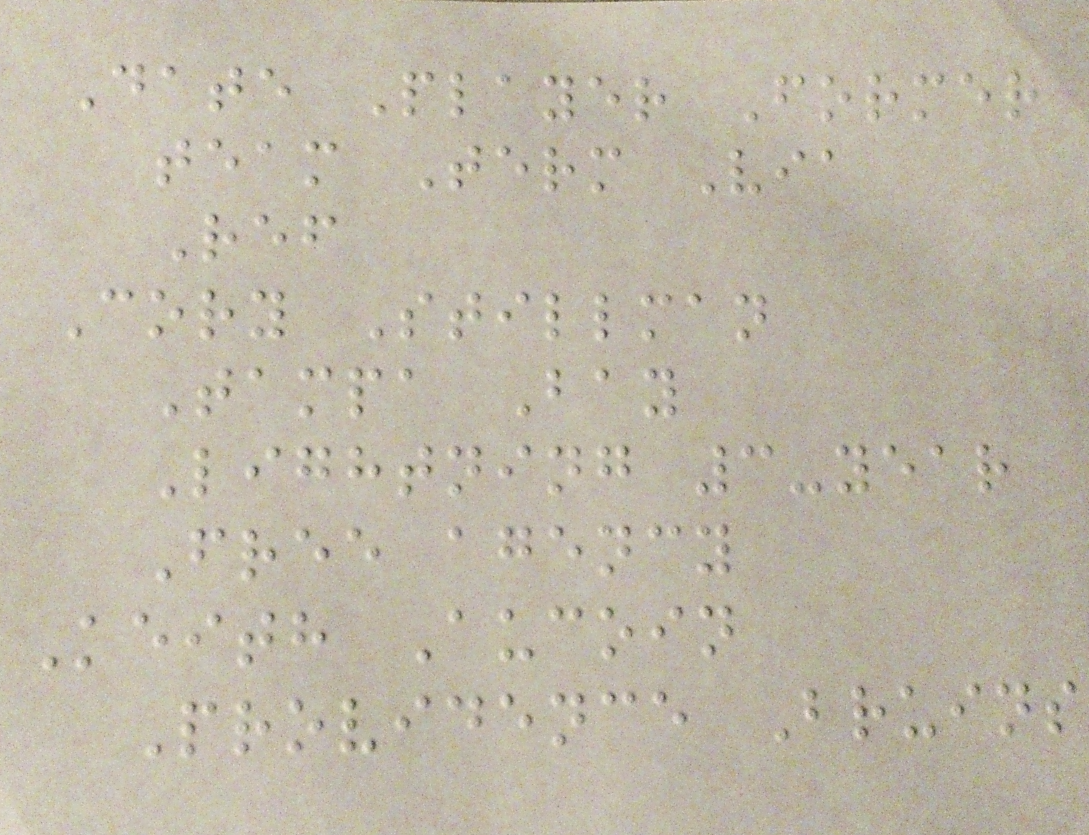Date Player Former
team Term Via
Ref
Cory Stillman
Tampa Bay
Lightning 3-year
Free agency
Keith Aucoin
Providence Bruins
